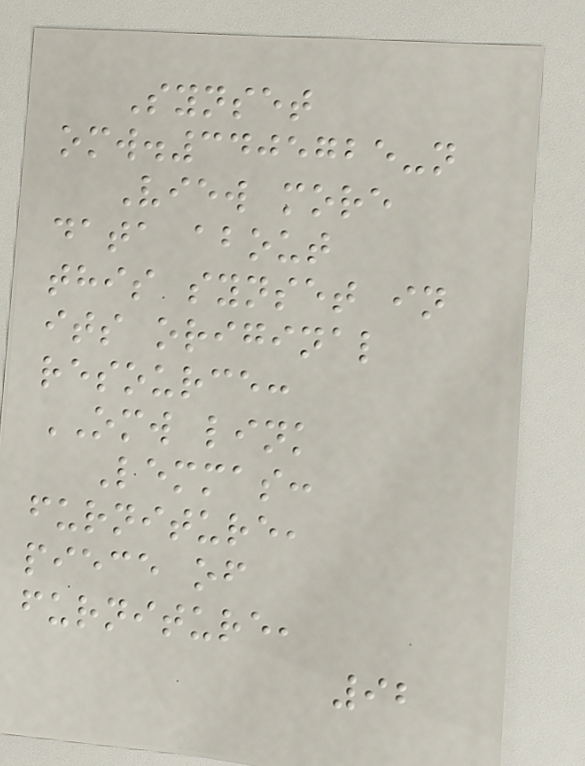Synset
omw.3405725-n
View more
data about
this synset in
its original
resource:
OMW link
Lemmas:
furniture,
piece of
furniture,
92
